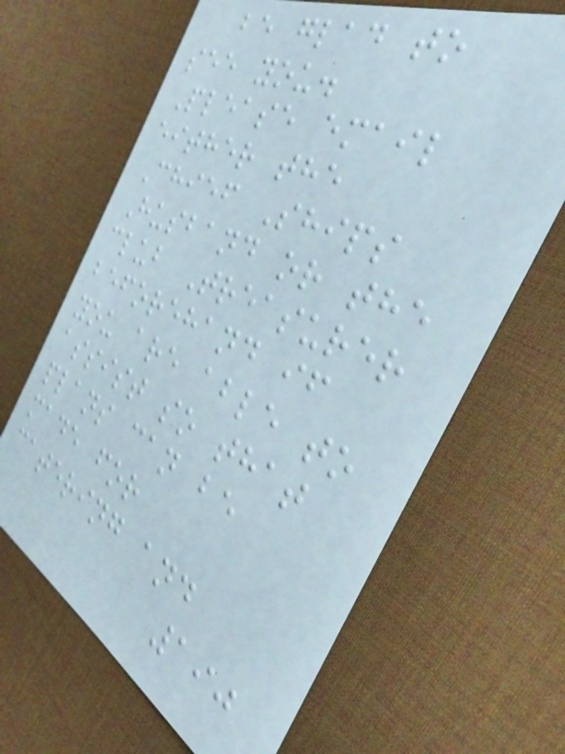be glad to
see you.
Please email
either the
Chief Ships
Husband or the
club Treasurer
beforehand if
you are able to
assist so that
plans can be
made for
catering and
190
